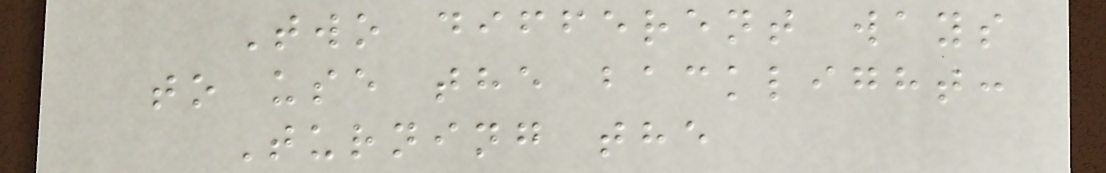Two different ways
to use the backlight:
Turning the
